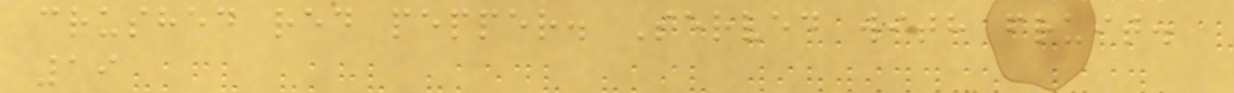crushed red pepper. Served with fruit.
19
